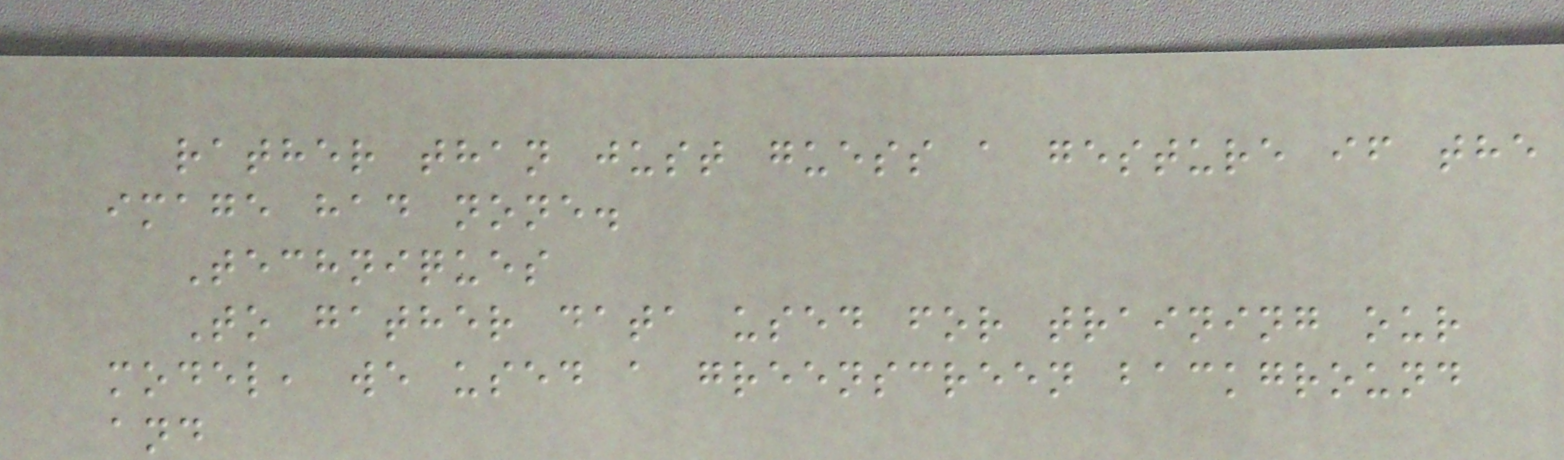rather than just guess a gesture if the
image had none.
Techniques
To gather data used for training our
model, we used a greenscreen background
and
